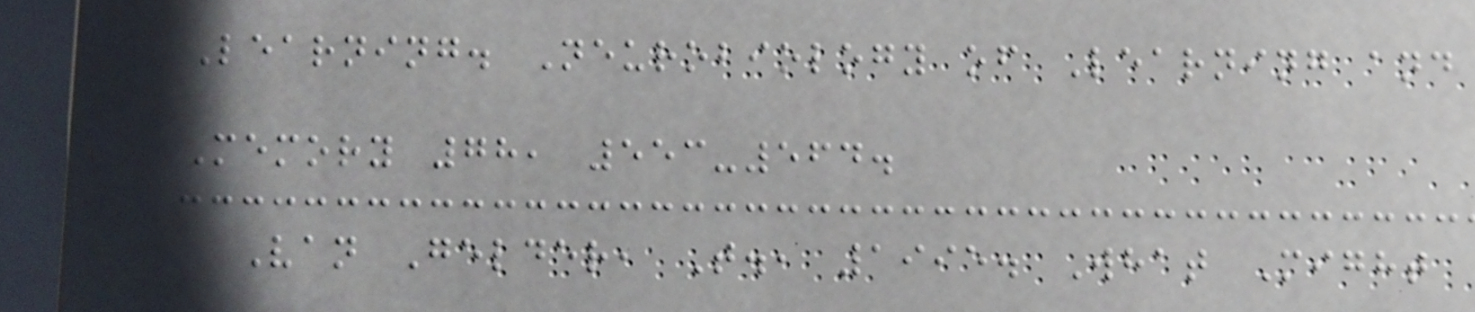Learning. Neurobiology of Learning and
Memory 78, 553-564.
Van Gelder, T., 1995. What Might
